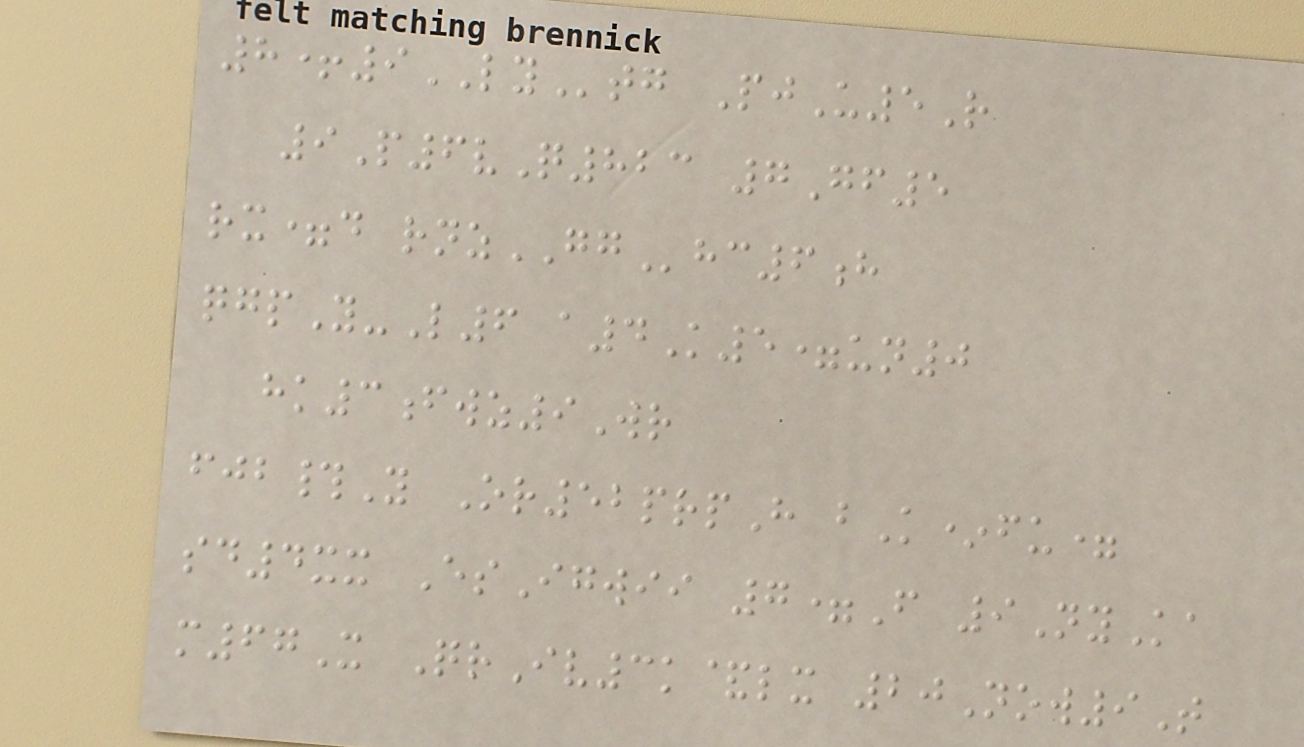8+9LYtg PjU5R
9P6vQ823 7Gf5
rx=d rnzGGhc6h
qgpY-L6 a4K5=un0
hk3fwz9Wr
fjb#Y Or52prpH bK*fu=
sd4xx EsIgwii 7=F 9NyKa
m67X QrIv3k&lx 20Now9T
